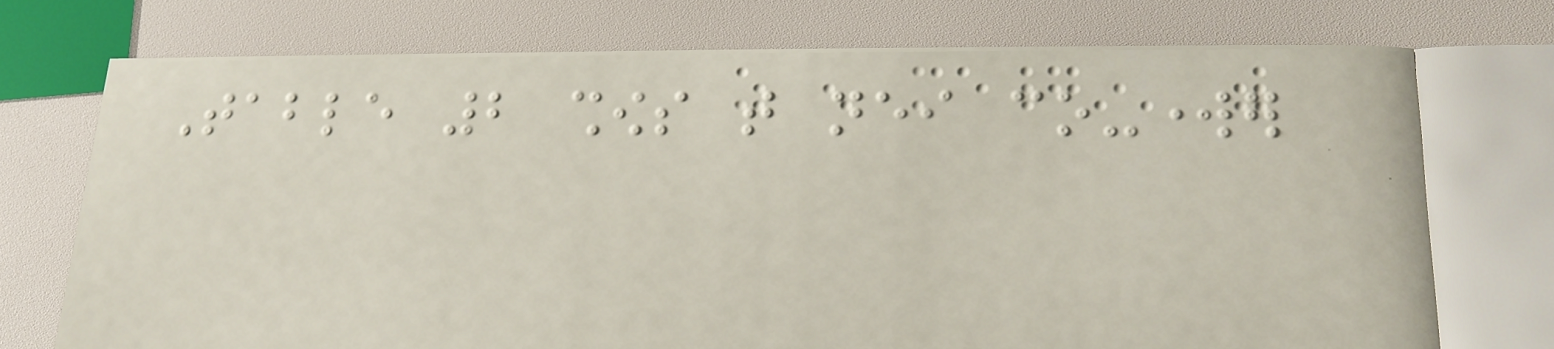Table 2 shows that neither co-worker
